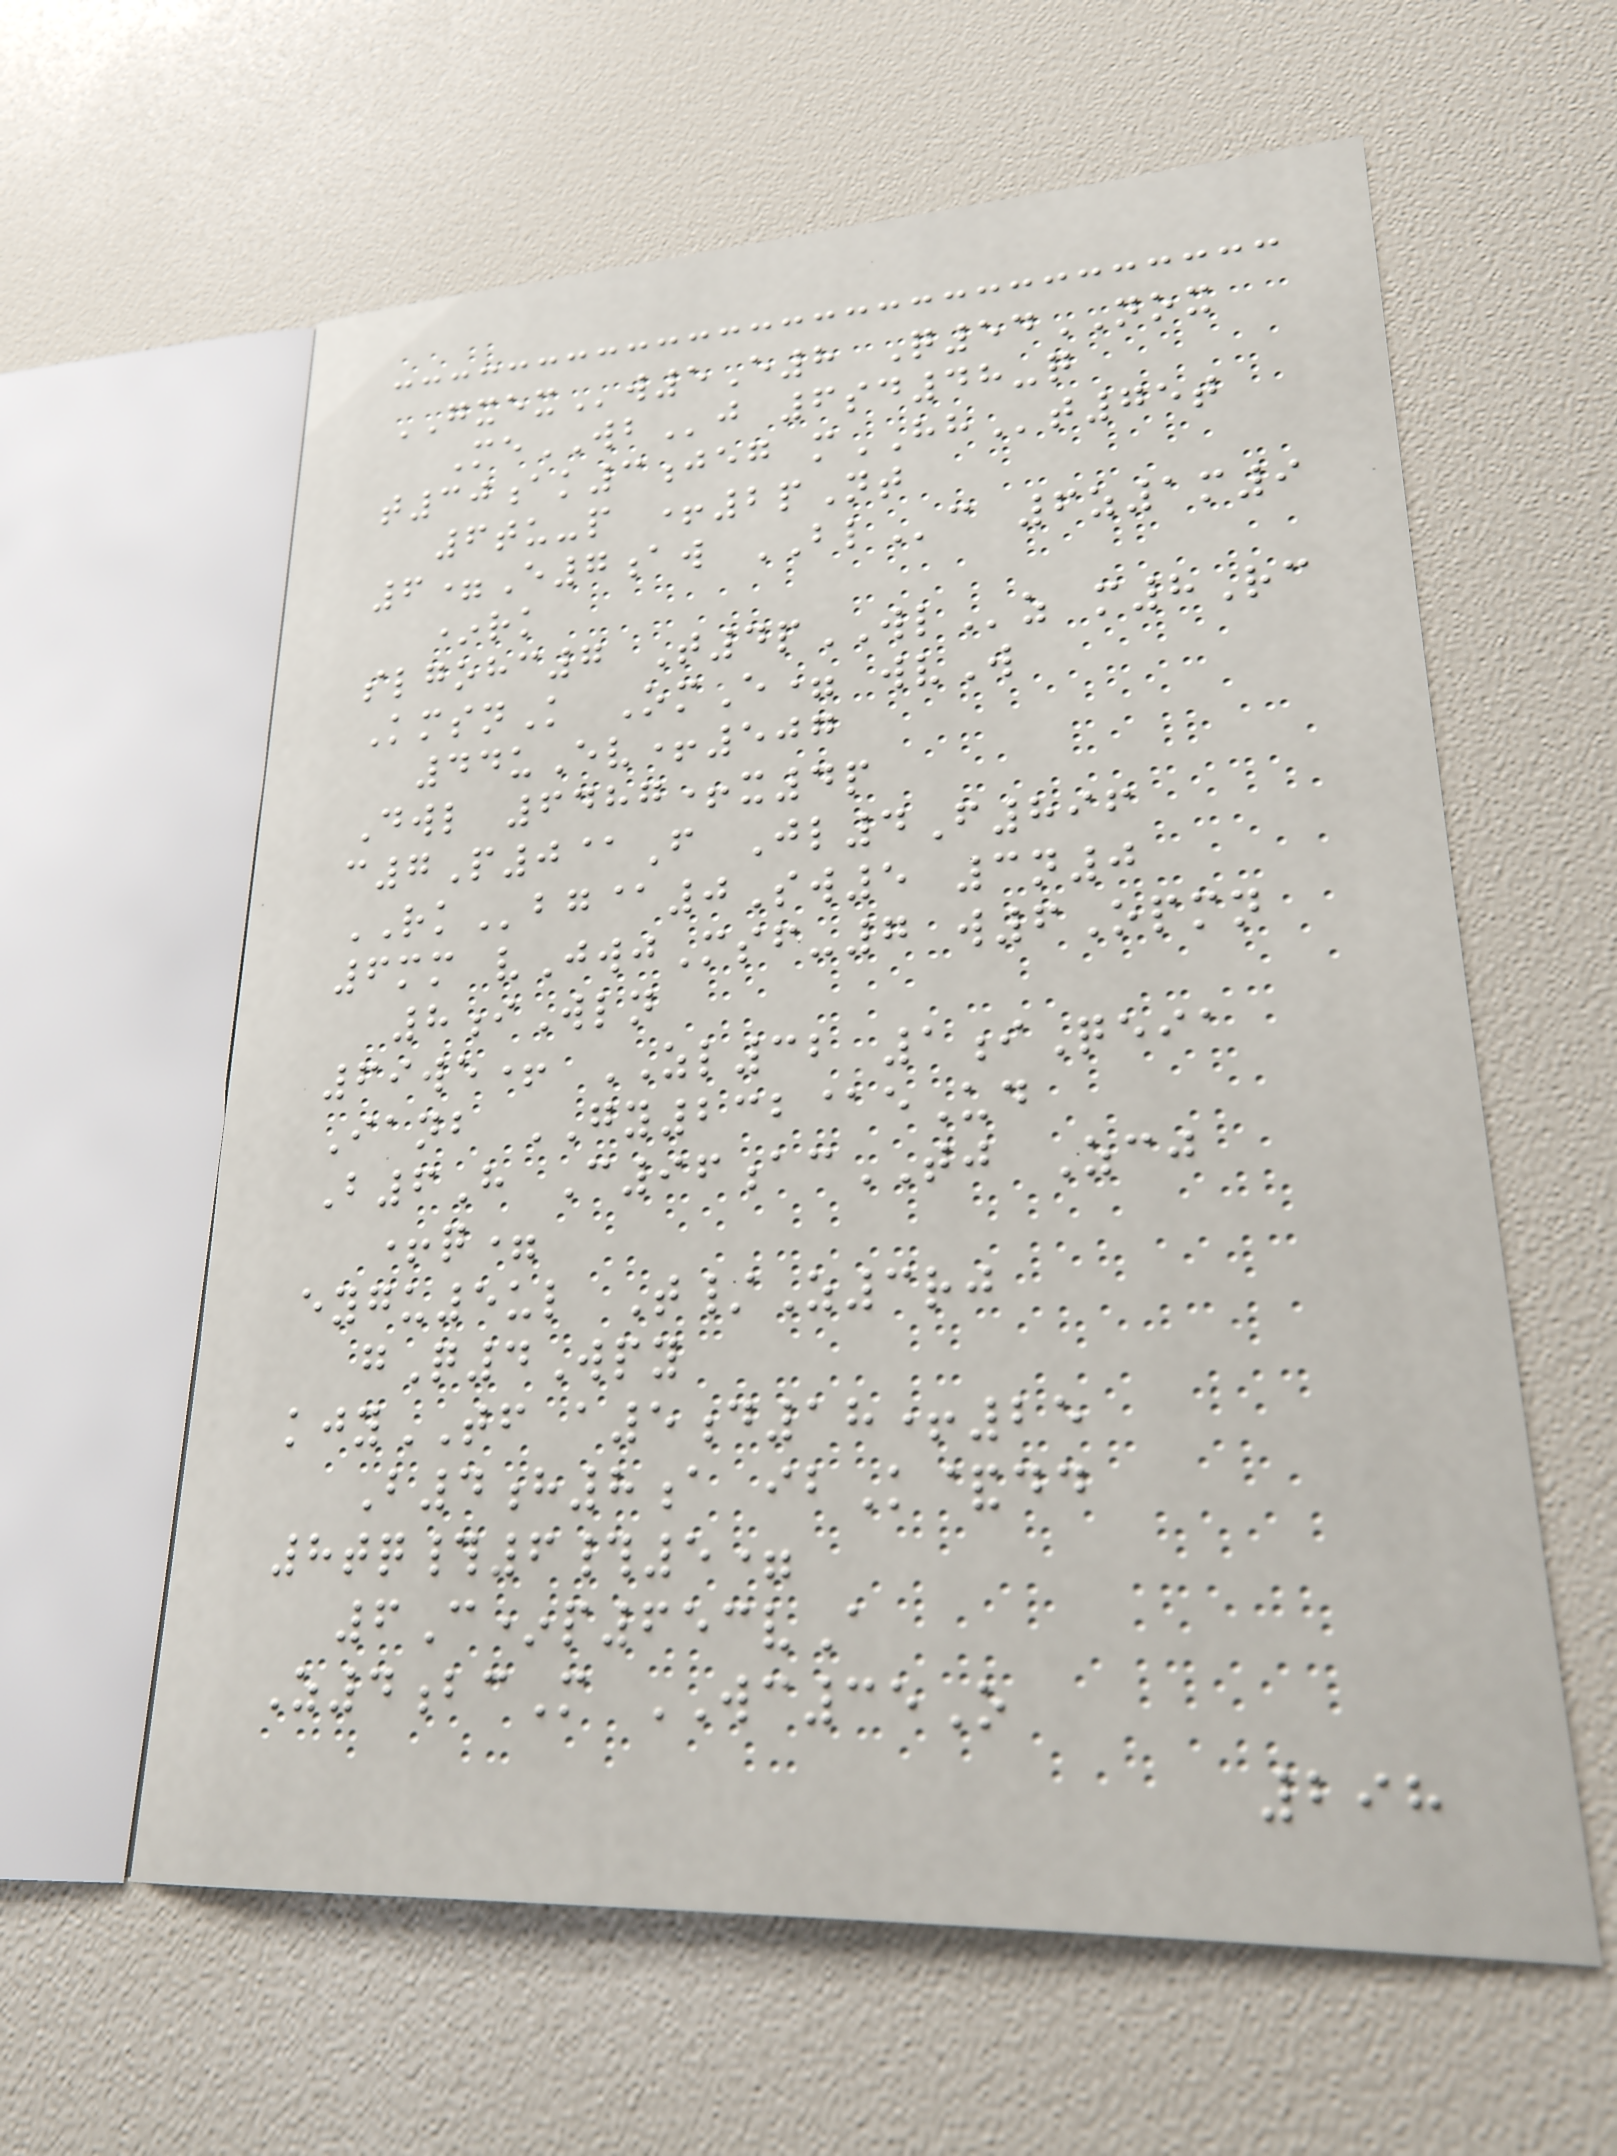GXEXw5E8 Q54NOX
MeWBj 6sd48-q
t30ak3jeg mHHt75t
6tu-p +2pNt
6=E7aw BLc 6z1m9
*rk
slgohc7 T4pWLz m8Rc
KmsnK OmE= wvW
44uEv+507
Dwl 6487+x4p
c7P0@F Jl4F896
RKbg@0Sw5 3n0
6mm vJwjMsf-7 w6Opmn
8iWln
69we+ ZL32 1iQeia
Ianb GY232@eUd
B6H C96acTJ Zcj
+q=
eygu5ul T/Z3rj
gQ4Wpy
kjyTF a5d18+25
B4h8a ibK&dd
8tq#6#5=
6C*p653vA
Z4bcM WC35O
298
